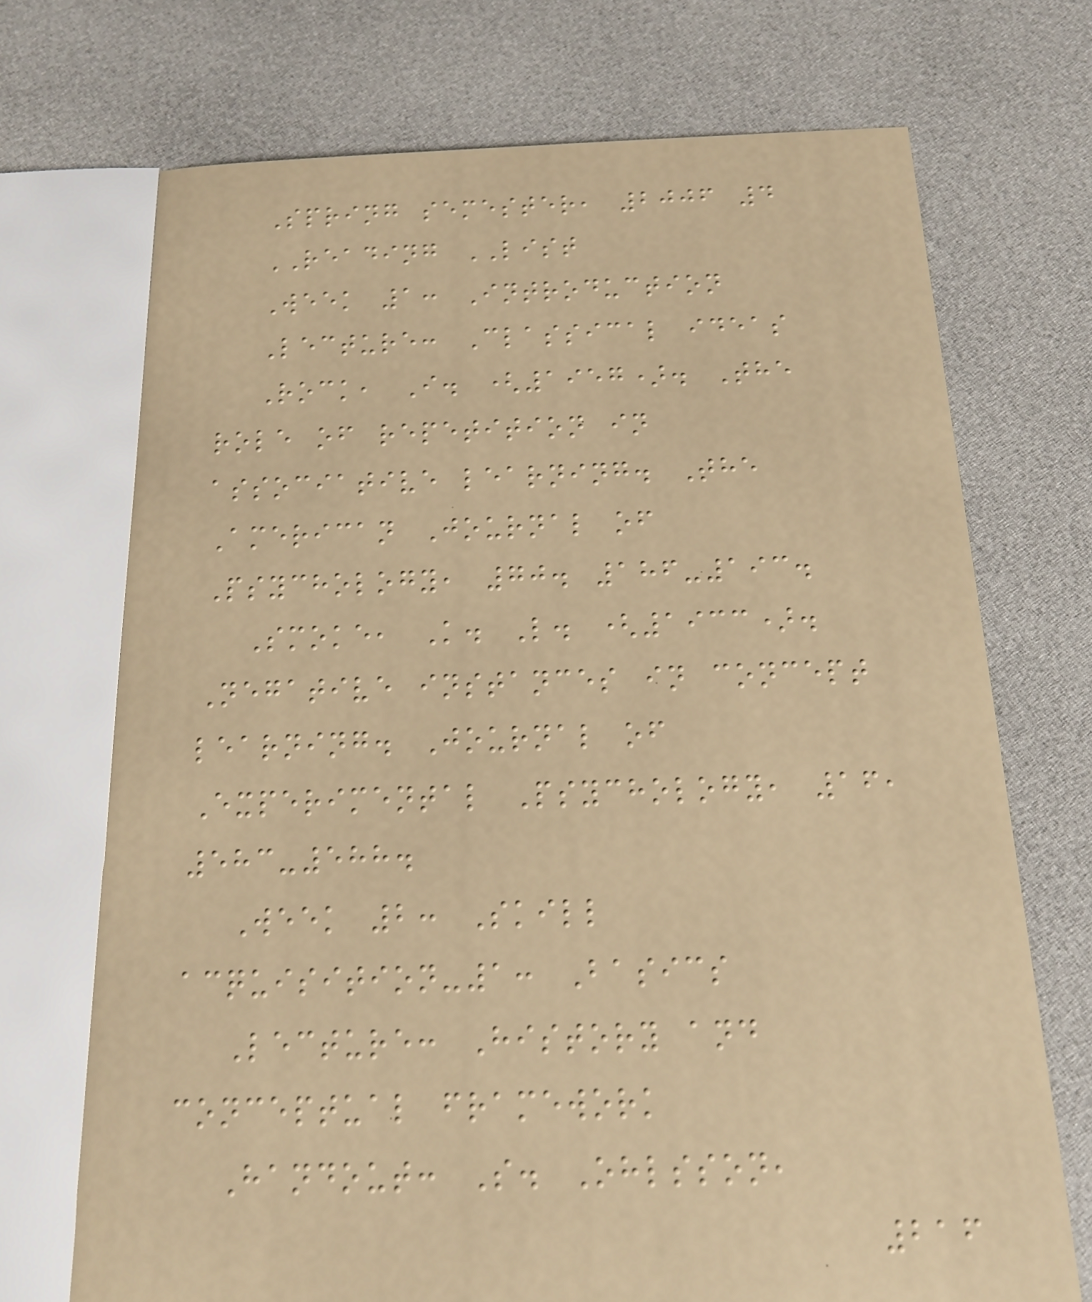Spring semester, 2006 4
READING LIST
Week 1: Introduction
Lecture: Classical ideas
Rock, I. (1957). The
role of repetition in
associative learning. The
American Journal of
Psychology, 70. 186-193.
Smoke, K. L. (1933).
Negative instances in concept
learning. Journal of
Experimental Psychology, 16,
583-588.
Week 2: Skill
acquisition-1: Basics
Lecture: History and
conceptual framework
Handout: S. Ohlsson,
216
